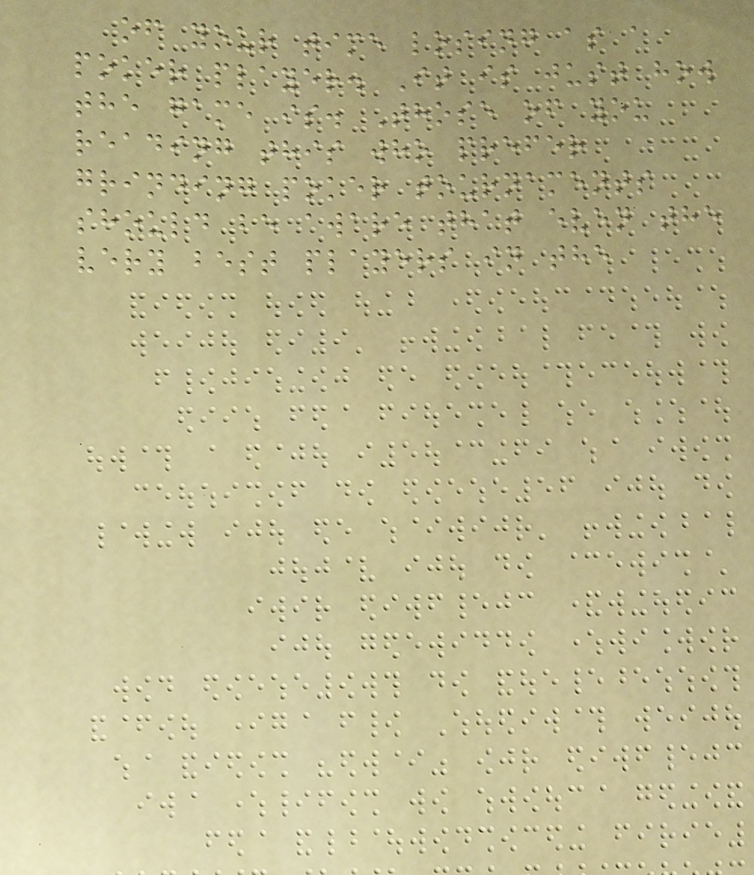of your time losing as a
poker player. It is just how
the game is. Those of you
reading this who prefer
grinding poker tournaments
should be aware that even the
very best players in the
